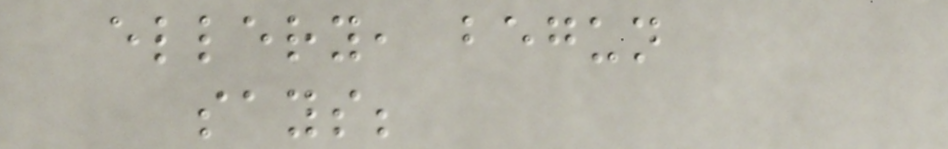ellery, begun
says;
